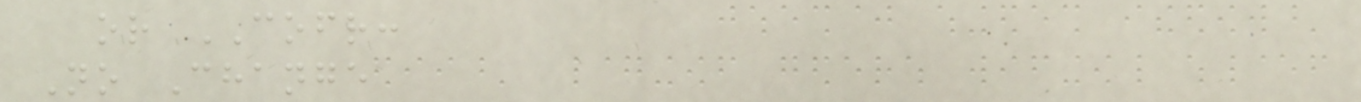or COFR:
No Change
